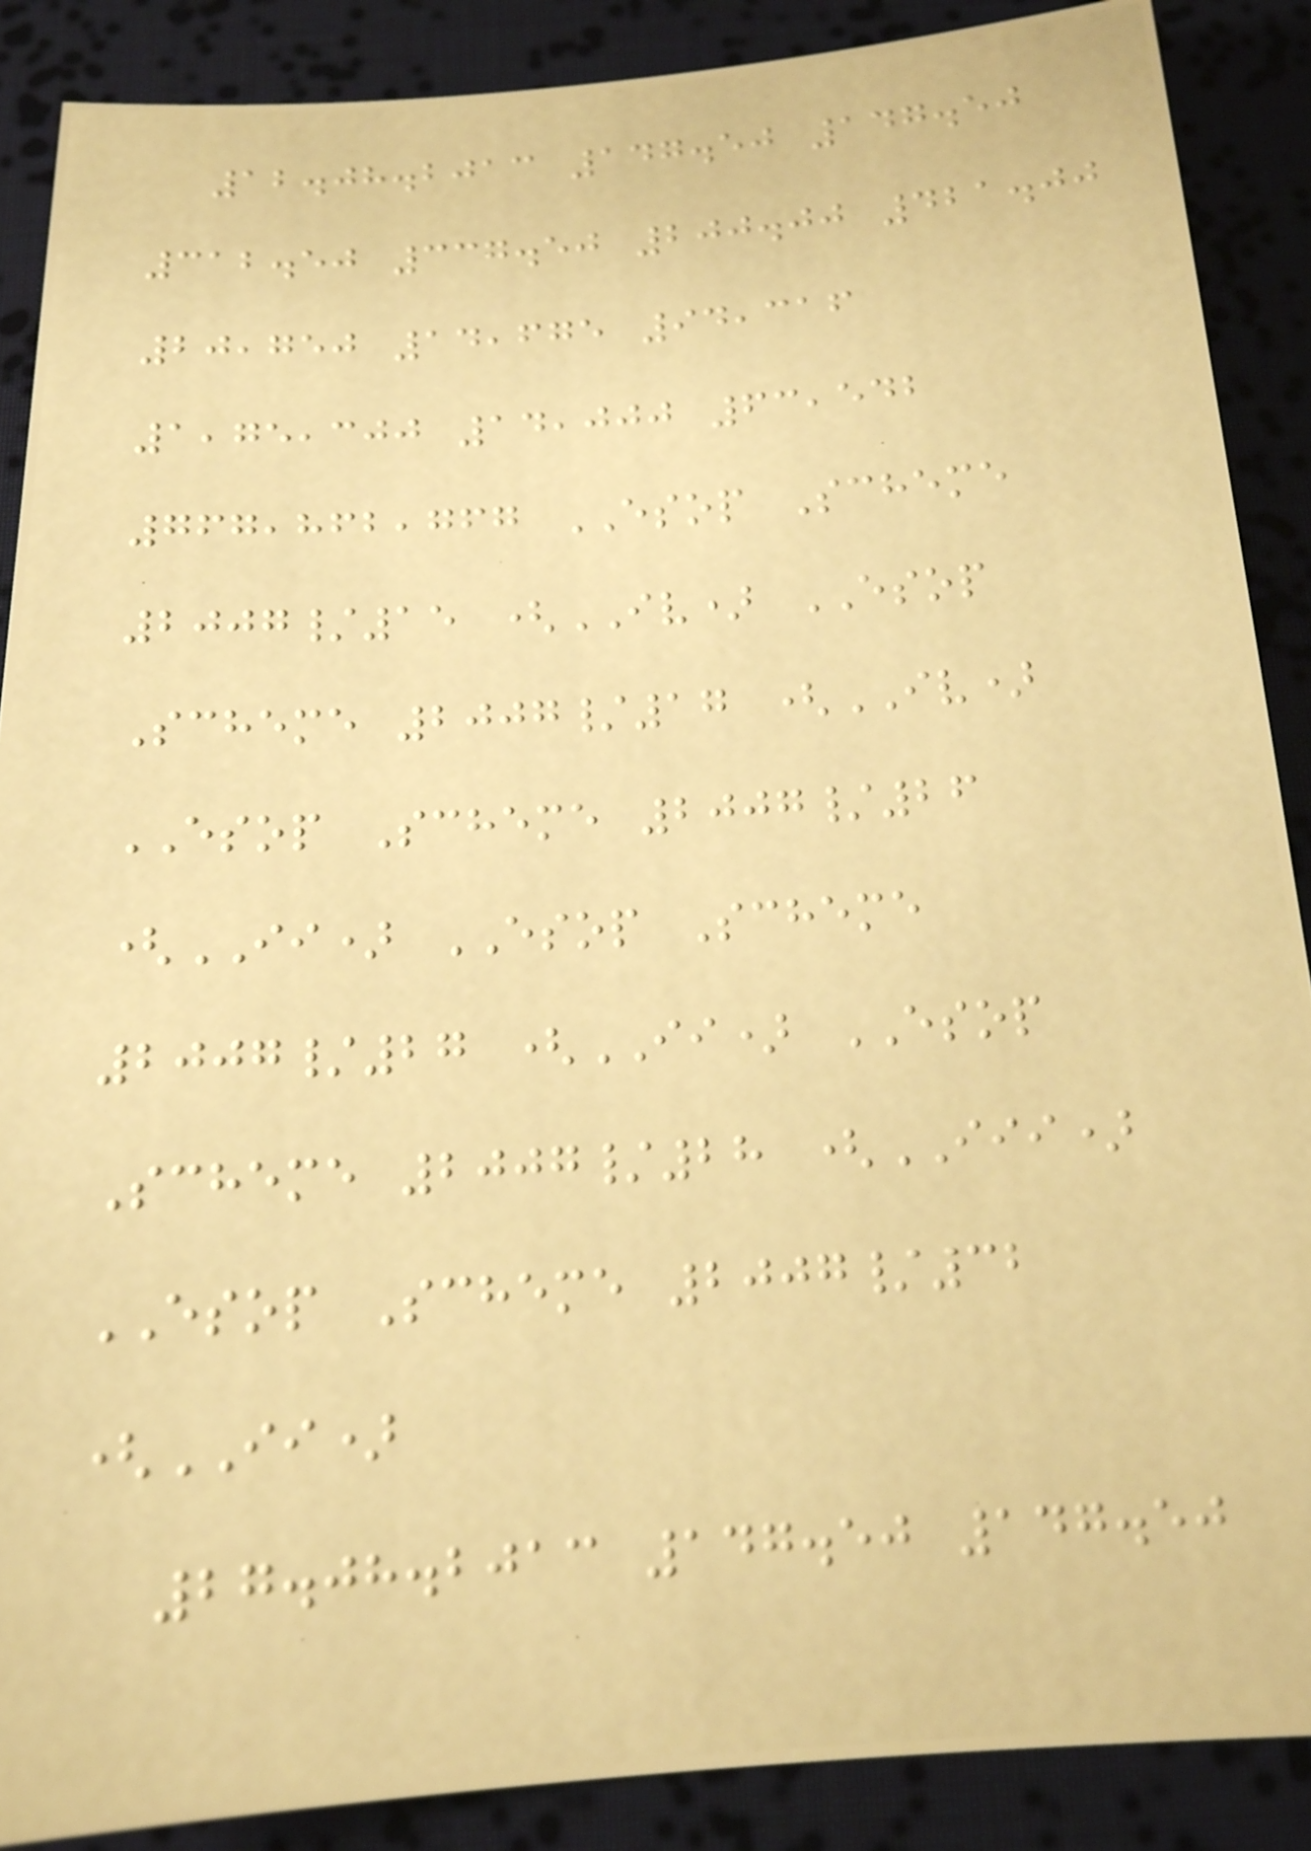12.08.2013 147.50 147.50
312.50 337.50 200.00 421.00
20,750 14,675 94,316
1,75,300 14,000 63,542
767,862,767 ESOP Scheme
2007/15 (IV) ESOP
Scheme 2007/17 (IV)
ESOP Scheme 2007/26
(II) ESOP Scheme
2007/27 (II) ESOP
Scheme 2007/28 (III)
ESOP Scheme 2007/32
(II)
27.08.2013 147.50 147.50
